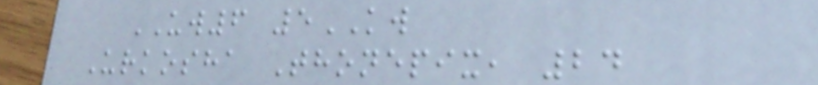UW6 5KW
Urkosha Thonepix, 24
